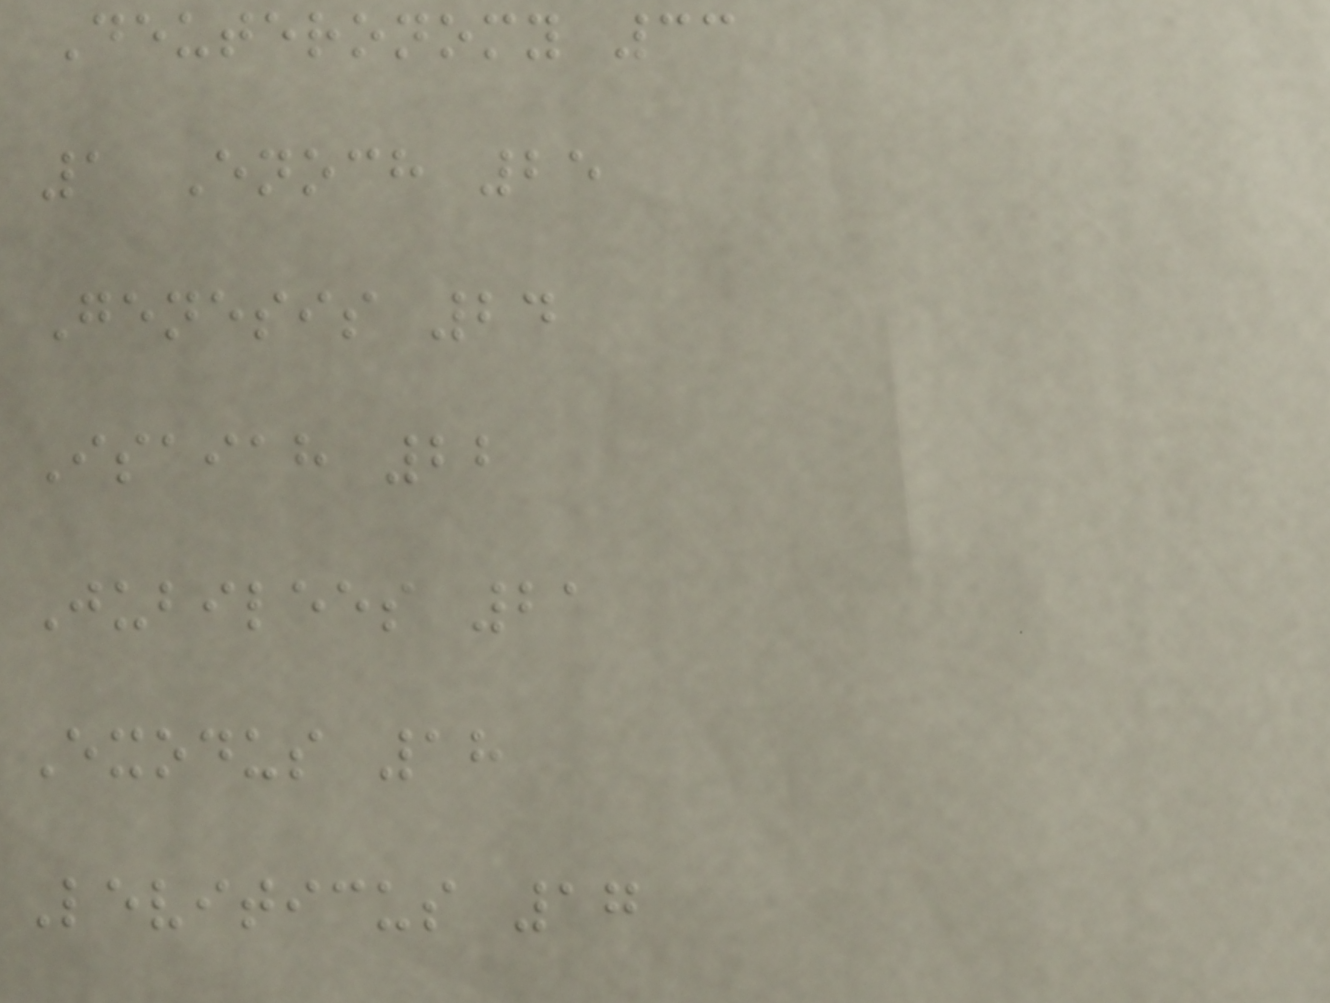Deuteronomy 33
1 Enoch 25
Genesis 24
Isaiah 22
Jubilees 21
Exodus 18
Leviticus 17
